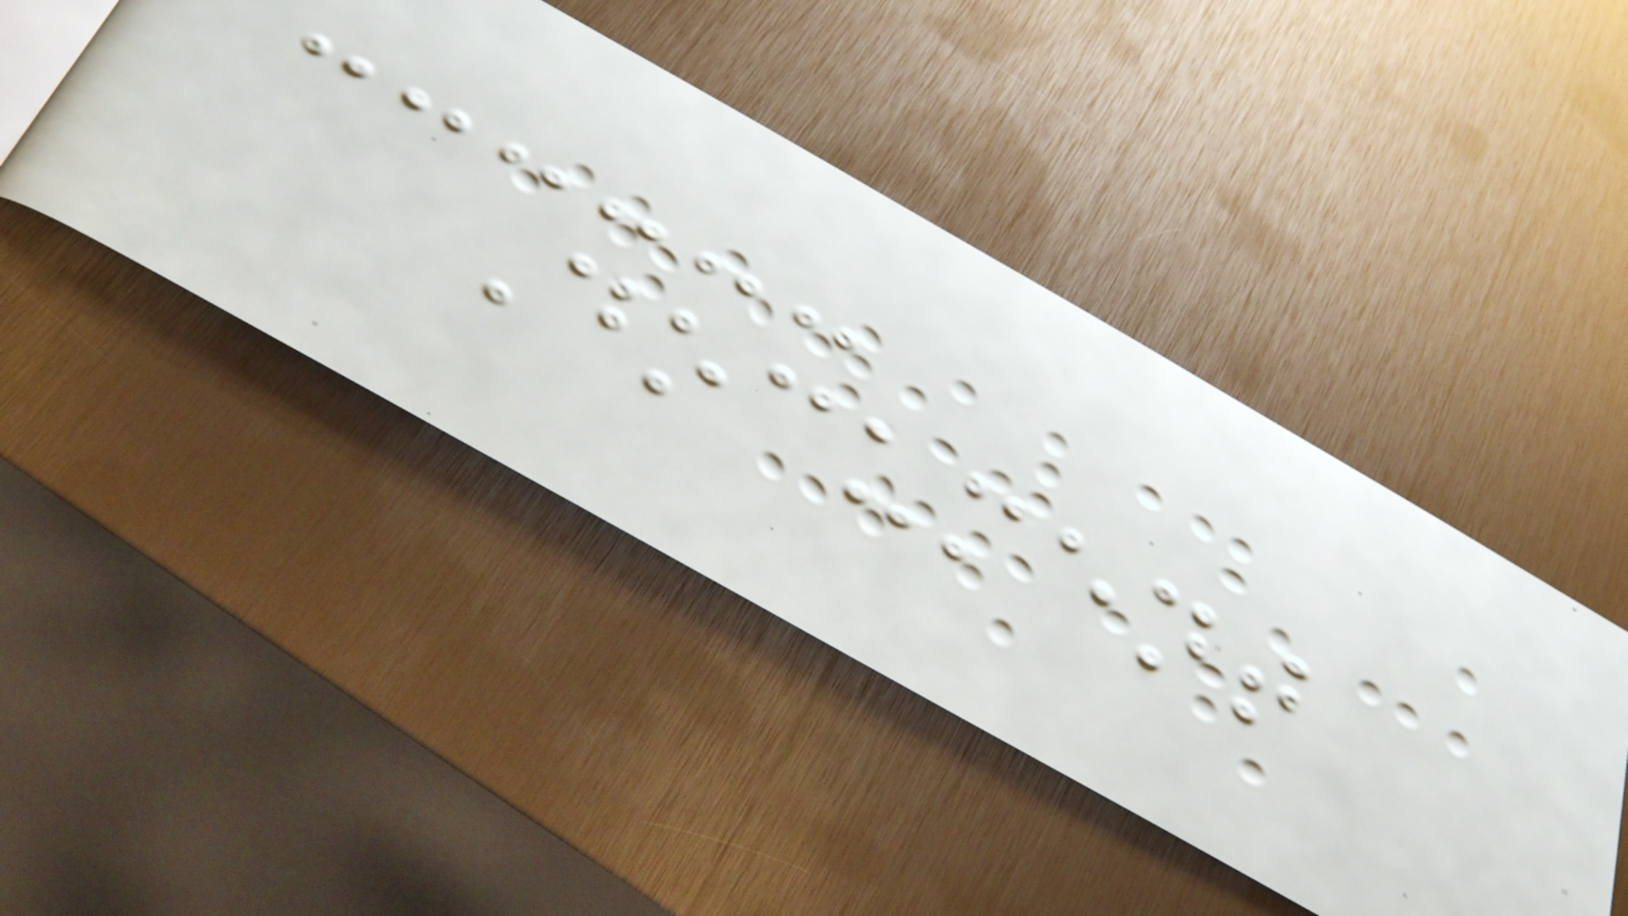Document
